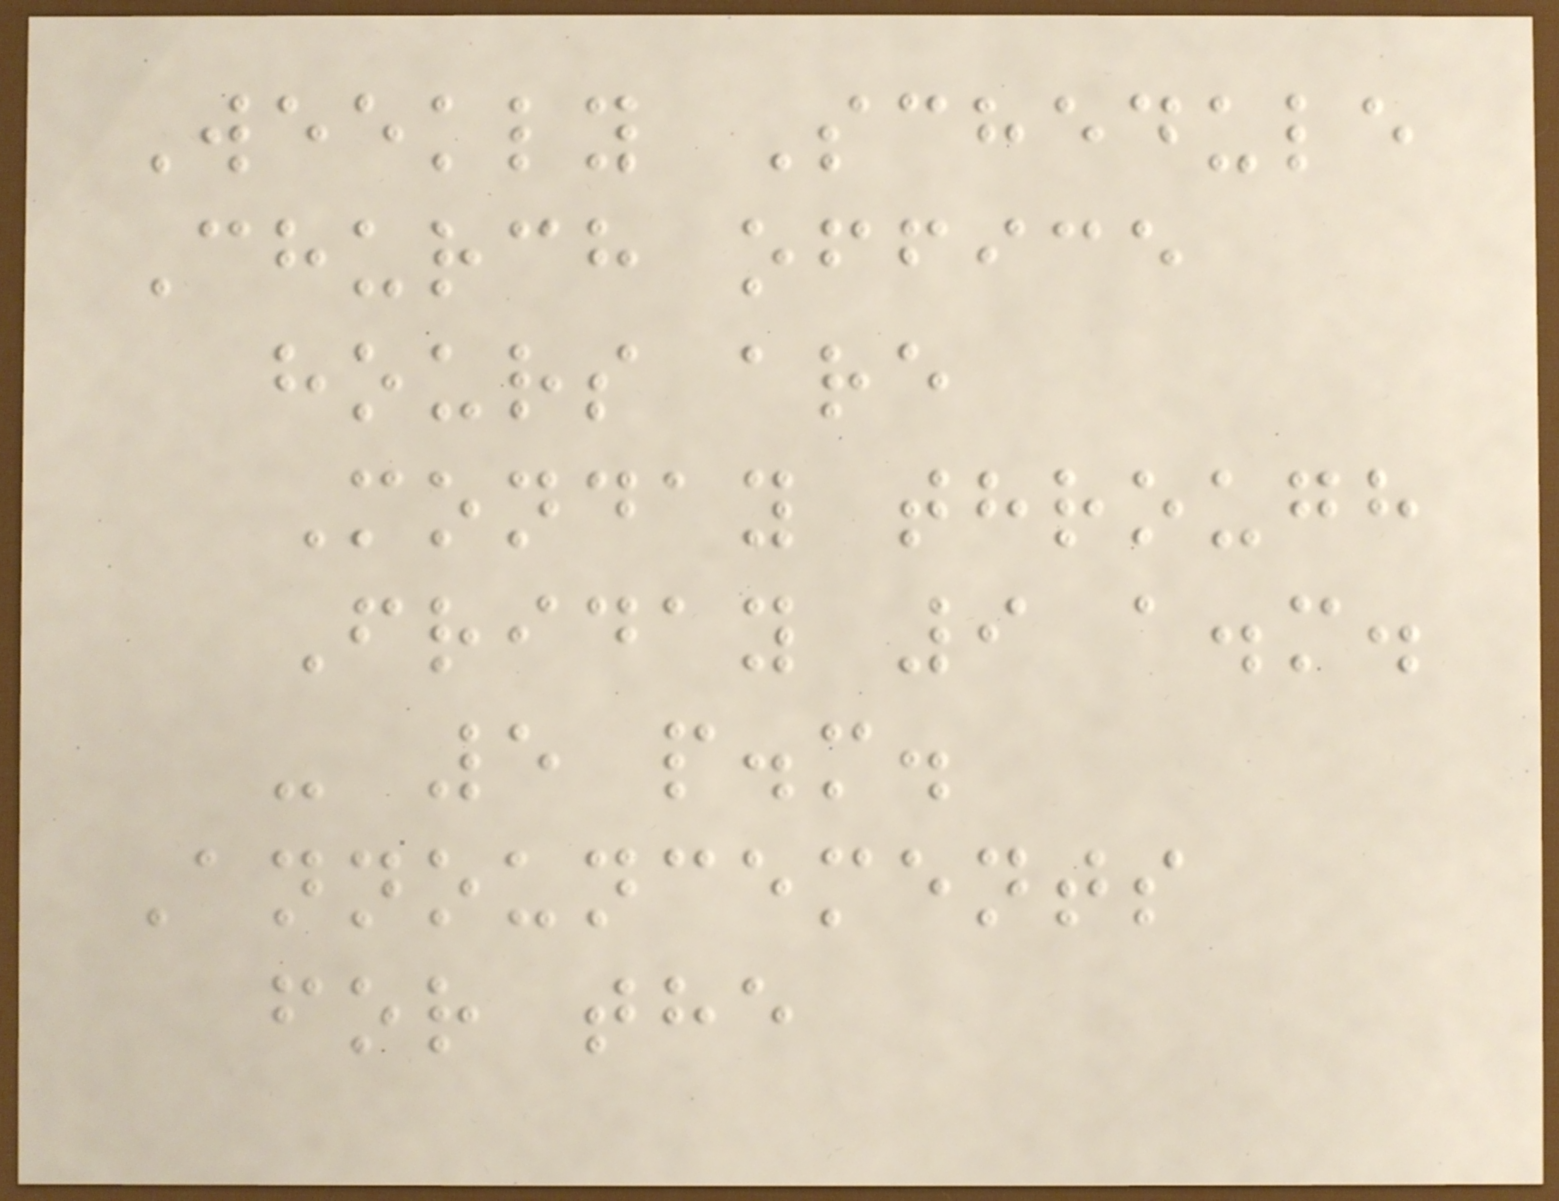Weekly Schedule
Church office
hours are
Monday through
Friday 9 a.m.
- 5 p.m.
Announcements
for the
